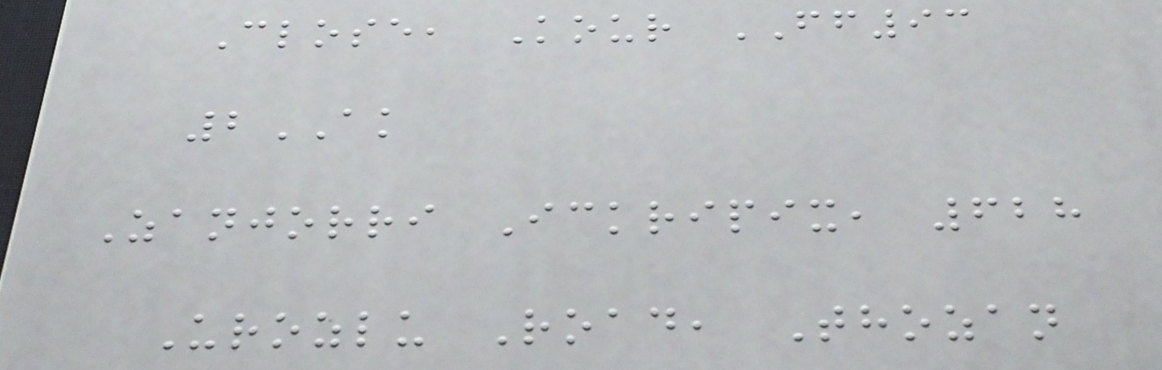Close, Kour FF93
2AK
Zanjorri Ickripix, 628
Urozlu Road, Thozan
